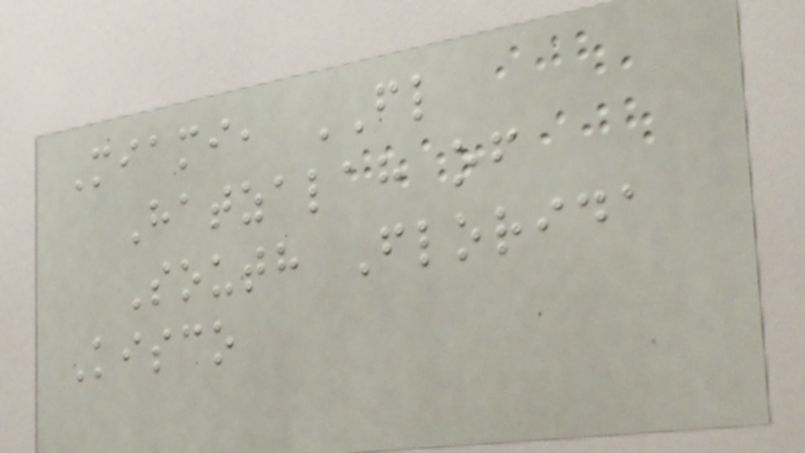Miami, FL
Hatzalah of
South Florida
Kisco
